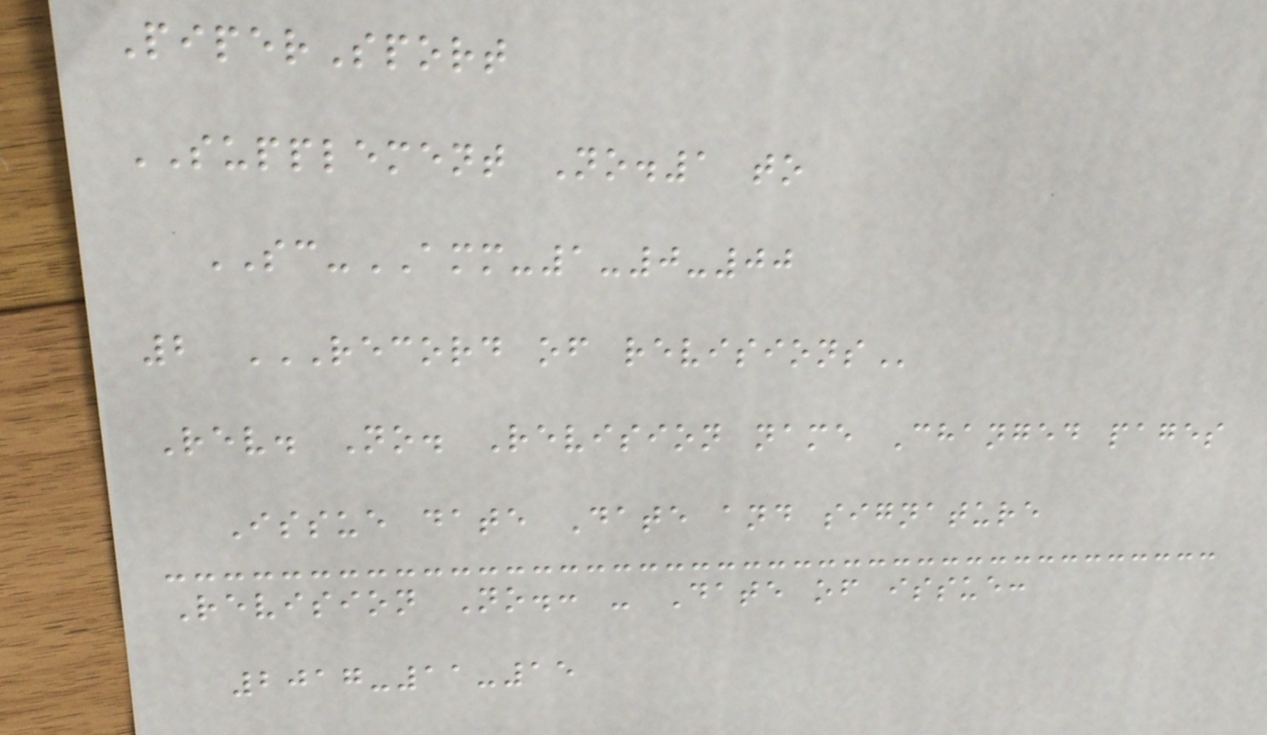PiperSport
SUPPLEMENT No.1 to
SC-AMM-1-0-00
2 RECORD OF REVISIONS
Rev. No. Revision name Changed pages
Issue date Date and signature
Revision No.: - Date of issue:
2017-11-15
